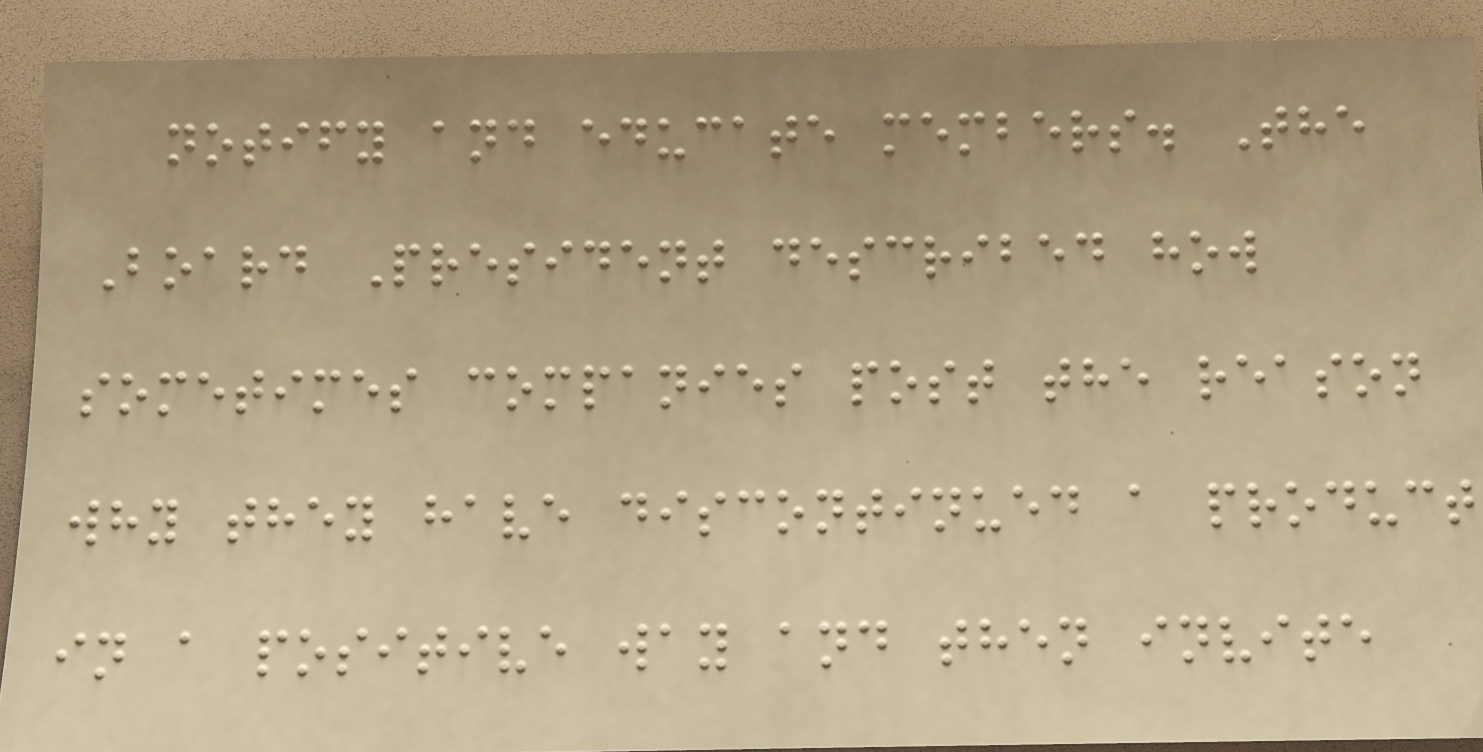notify and educate members. The
Board President described how
sometimes companies post the reason
why they have discontinued a product
in a positive way and then invite
